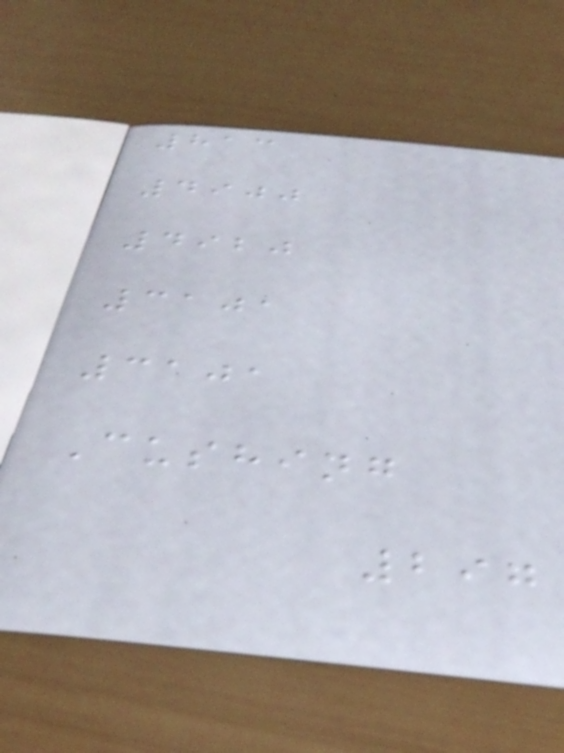813
4900
4920
3101
3101
Cushing
297
